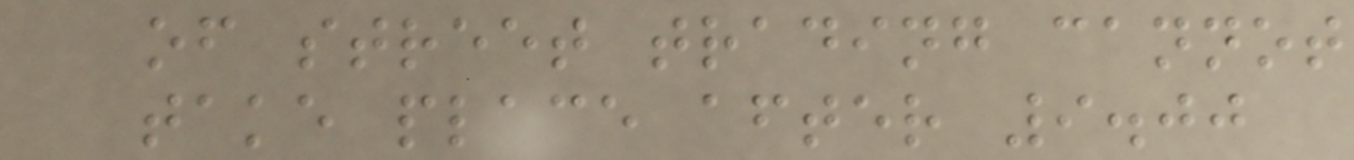of street trading cannot
take place after 9.00
